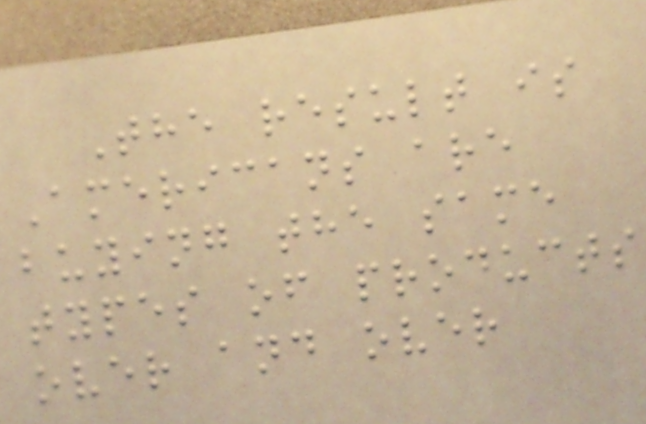The result is
Americans are
buying the same
types of products
over and over
